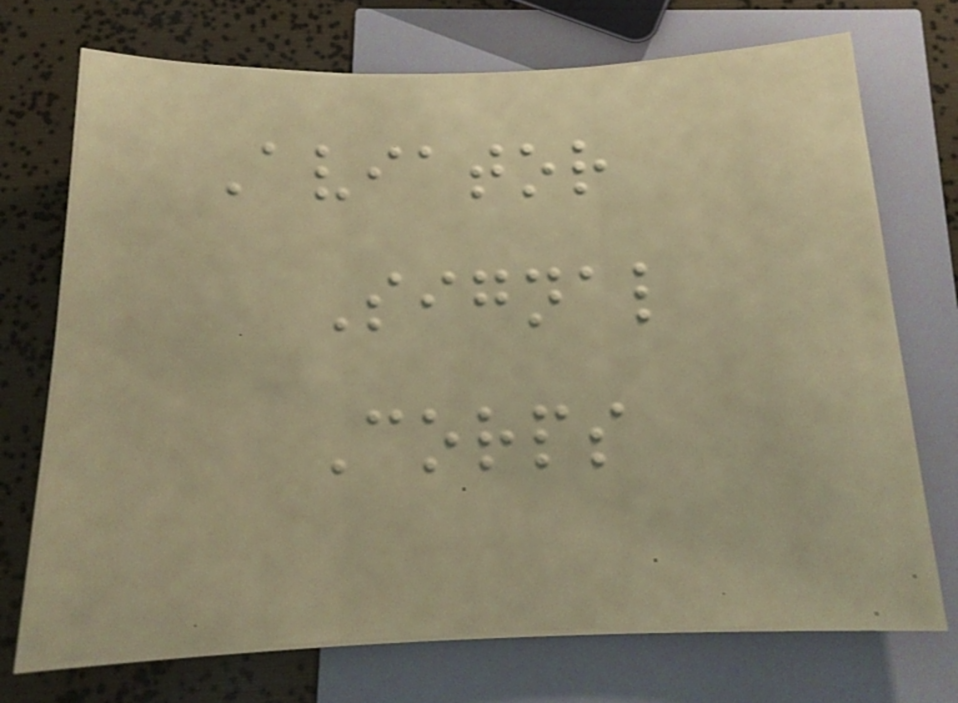Aviator
Signal
Corps
